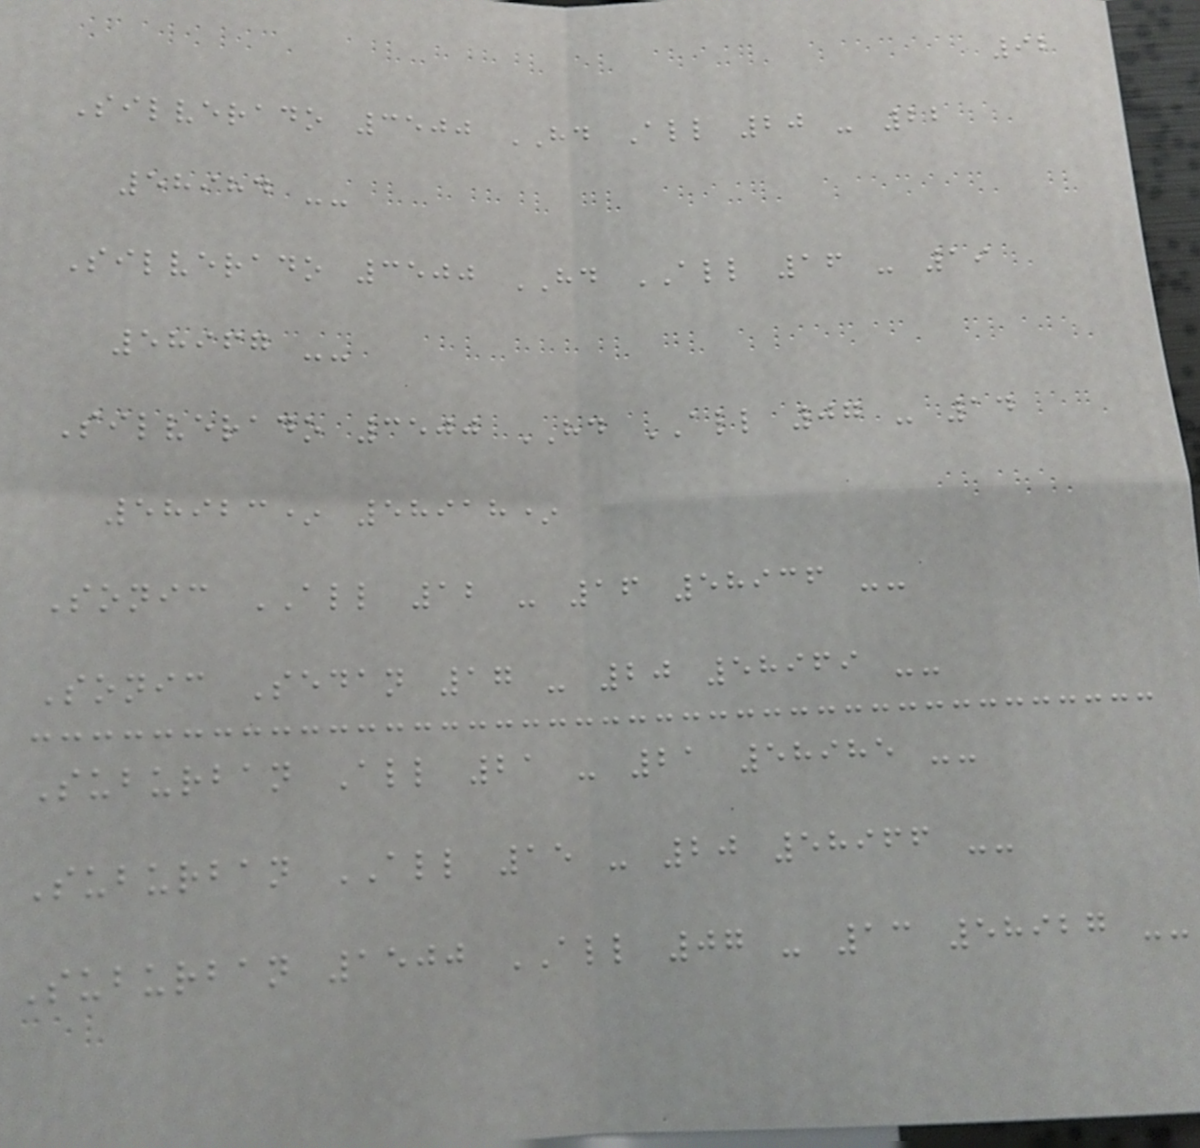92
Silverado 3500 HD All 20 - 22
58984 --
Silverado 3500 HD ALL 16 - 19
58967 --
Silverado 3500 HD ALL 07 - 14
58923* 58918*
Sonic ALL 12 - 16 58936 --
Sonic Sedan 17 - 20 58969 --
Suburban All 21 - 21 58985 --
Suburban ALL 15 - 20 58966 --
Suburban 1500 ALL 07 - 13 58927 --
